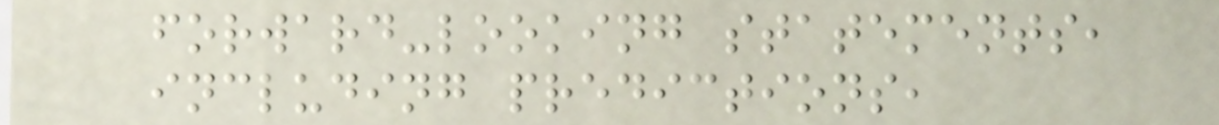forward-looking statements,
including predictions,
